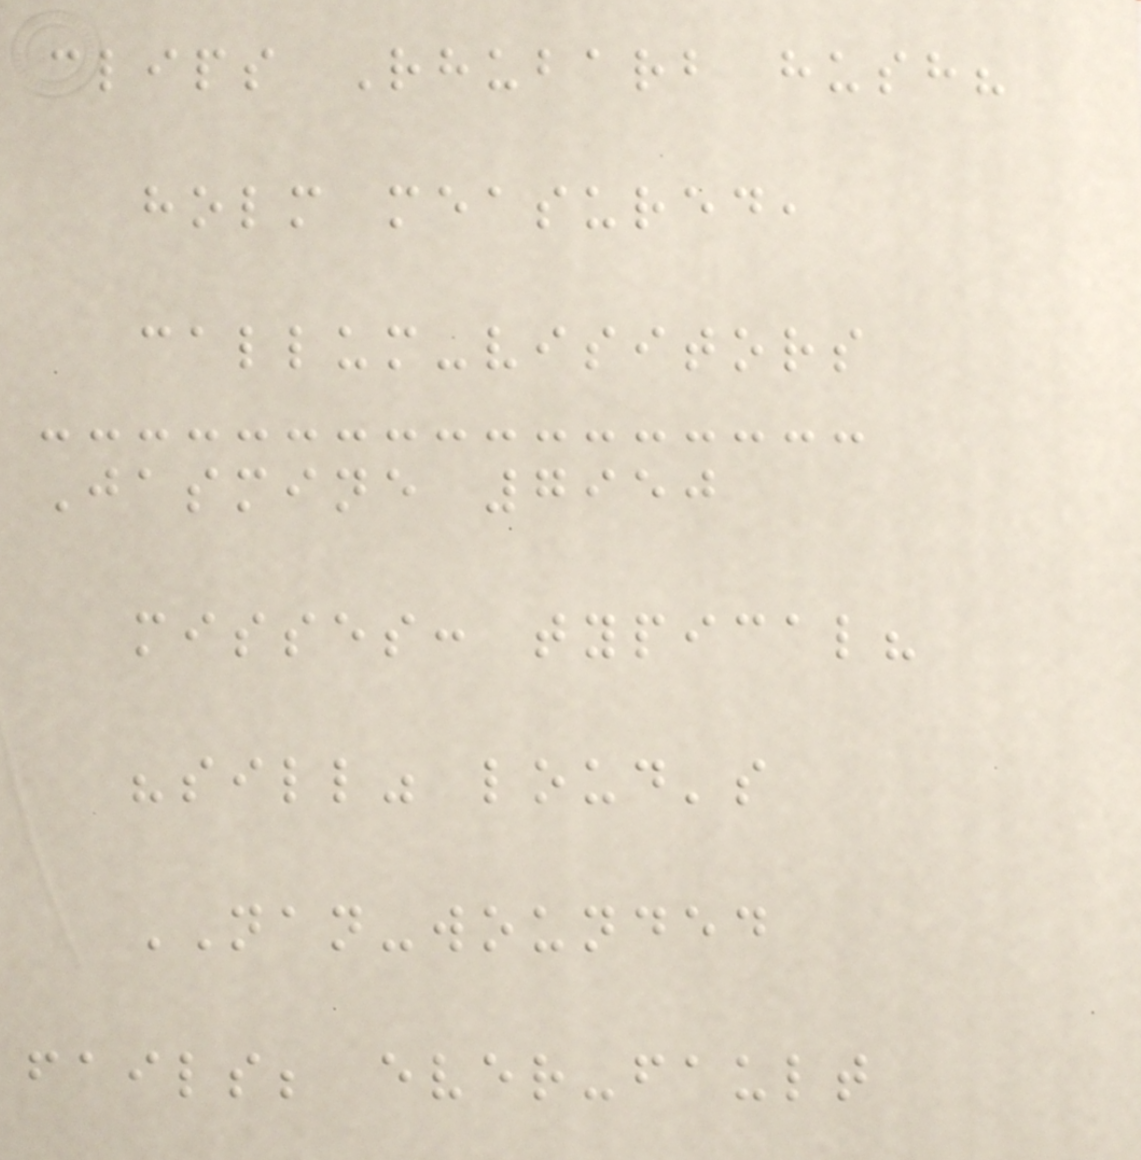clips Rhubarb hush?
holm measured,
callum-visitors
Jasmine 7950
misses: typical?
"sill" loud's
NAN-wounded
fails; ever-fault
